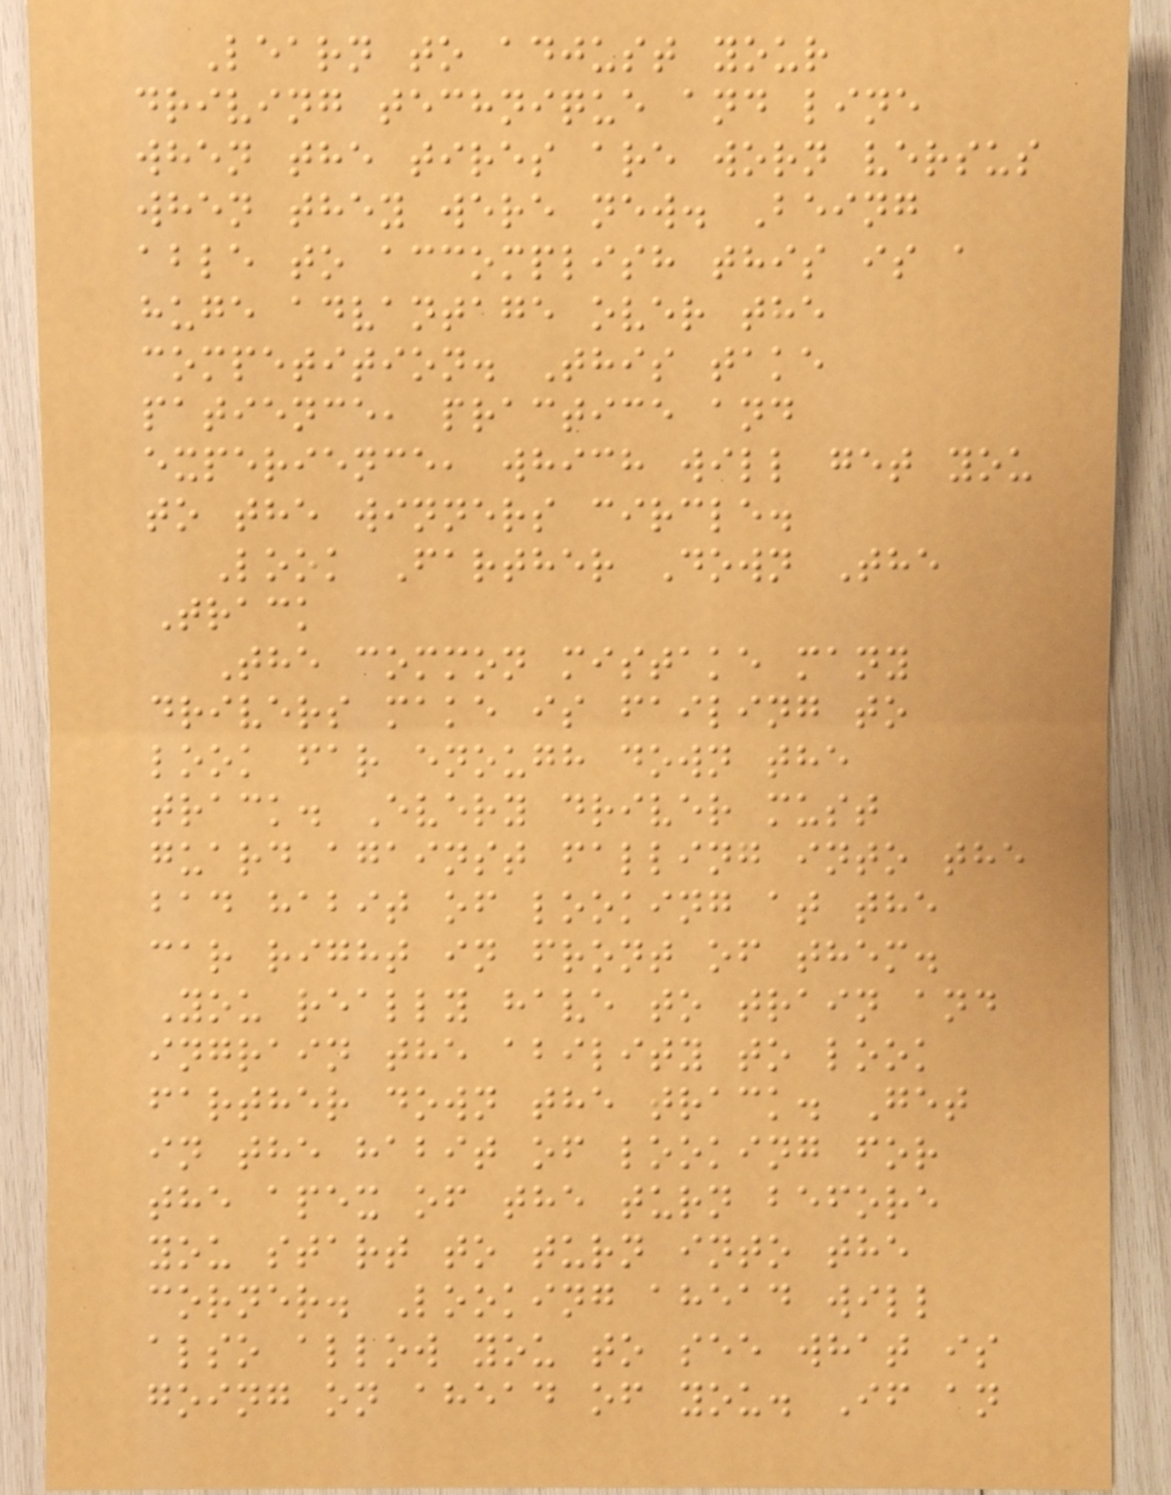Learn to adjust your
driving technique and line
when the tires are worn versus
when they were new. Being
able to accomplish this is a
huge advantage over the
competition. This take
patience, practice and
experience, which will get you
to the winners circle.
Look Farther Down The
Track
The common mistake many
drivers make is failing to
look far enough down the
track. Every driver must
guard against falling into the
bad habit of looking at the
car right in front of them.
You really have to train and
ingrain the ability to look
farther down the track. Get
in the habit of looking for
the apex of the turn before
you start to turn into the
corner. Looking ahead will
also allow you to see what is
going on ahead of you. If an
